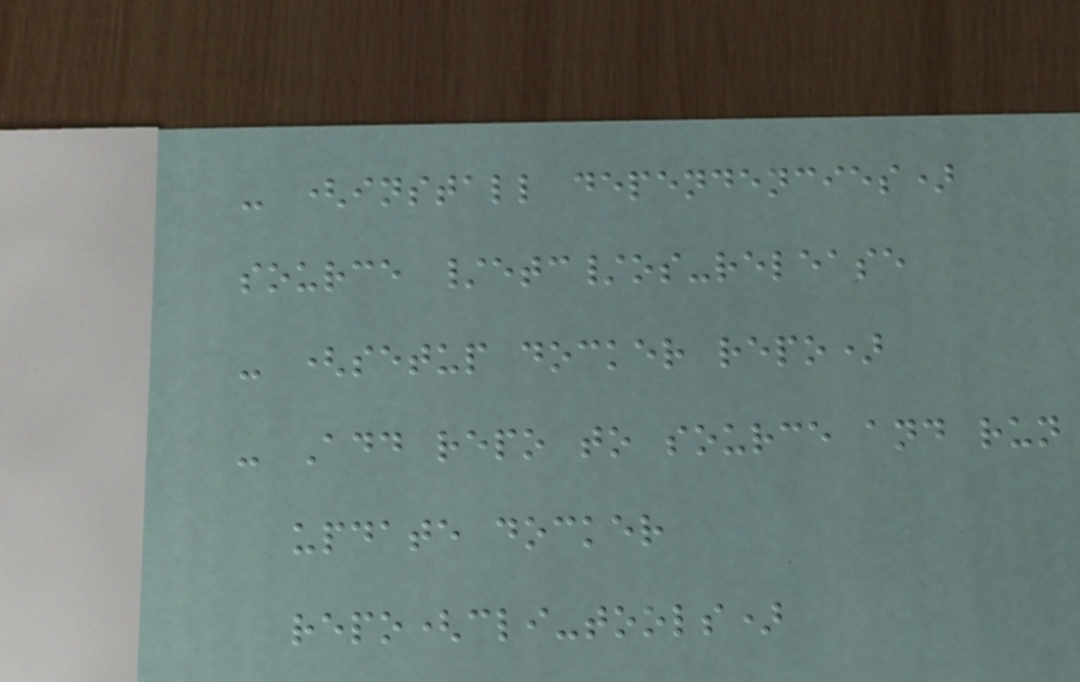- (install dependencies)
source /etc/os-release
- (setup docker repo)
- Add repo to source and run
update docker
repo(cli-tools)
